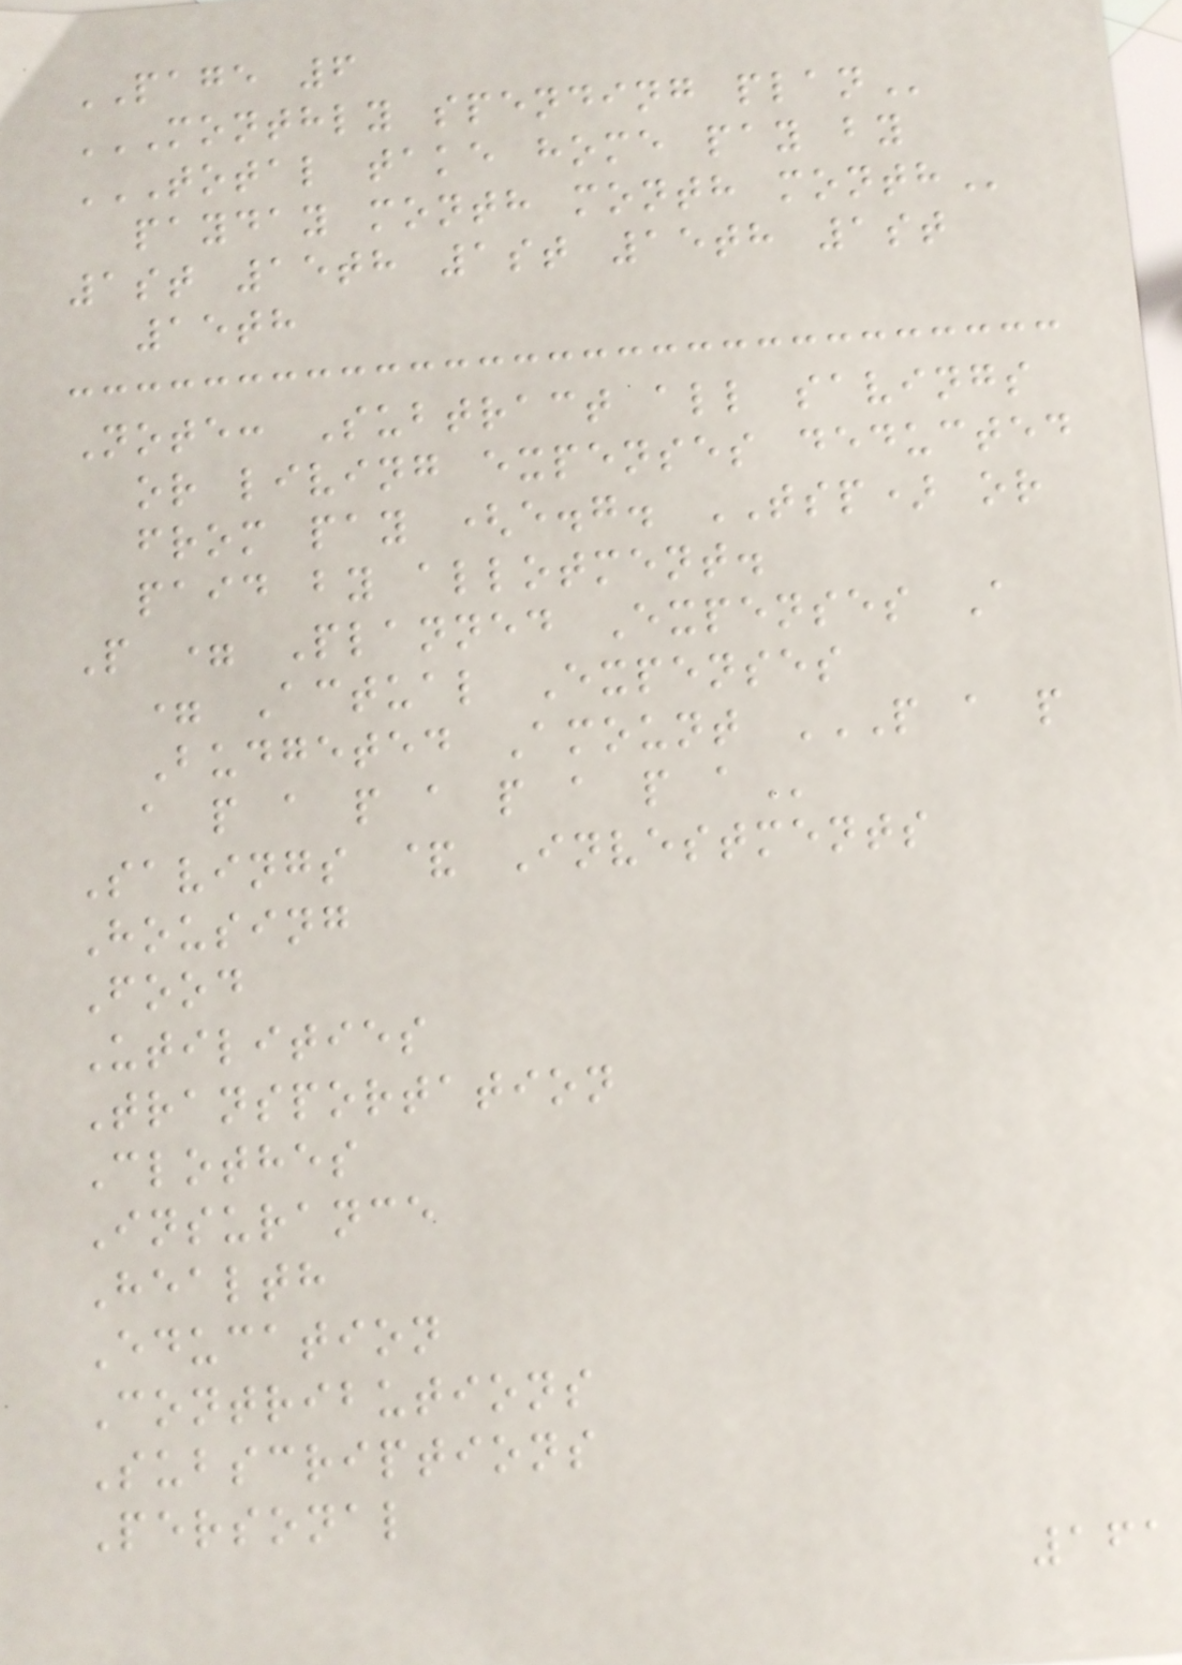PAGE 6
MONTHLY SPENDING PLAN
TOTAL TAKE HOME PAY BY
PAYDAY MONTH MONTH MONTH
1st 15th 1st 15th 1st
15th
Note: Subtract all savings
or living expenses deducted
from pay (e.g. TSP) or
paid by allotment.
P = Planned Expenses A
= Actual Expenses
Budgeted Amount P A P
A P A P A P A P A
Savings & Investments
Housing
Food
Utilities
Transportation
Clothes
Insurance
Health
Education
Contributions
Subscriptions
Personal
161
